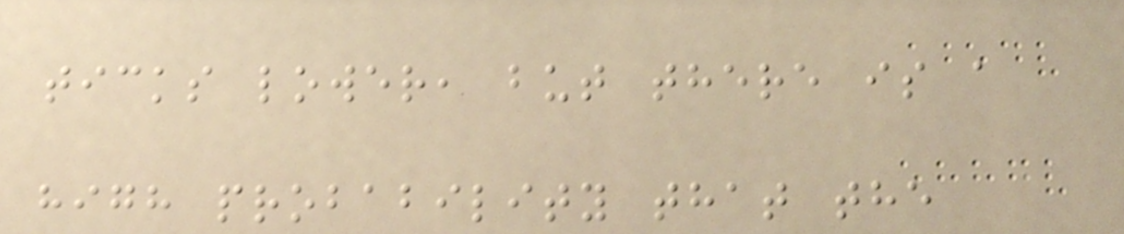ticks lower, but there is a
high probability that the
